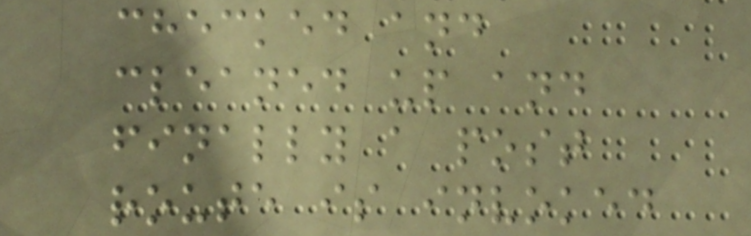checked and
cleaned up and
finally a post
route is invoked
